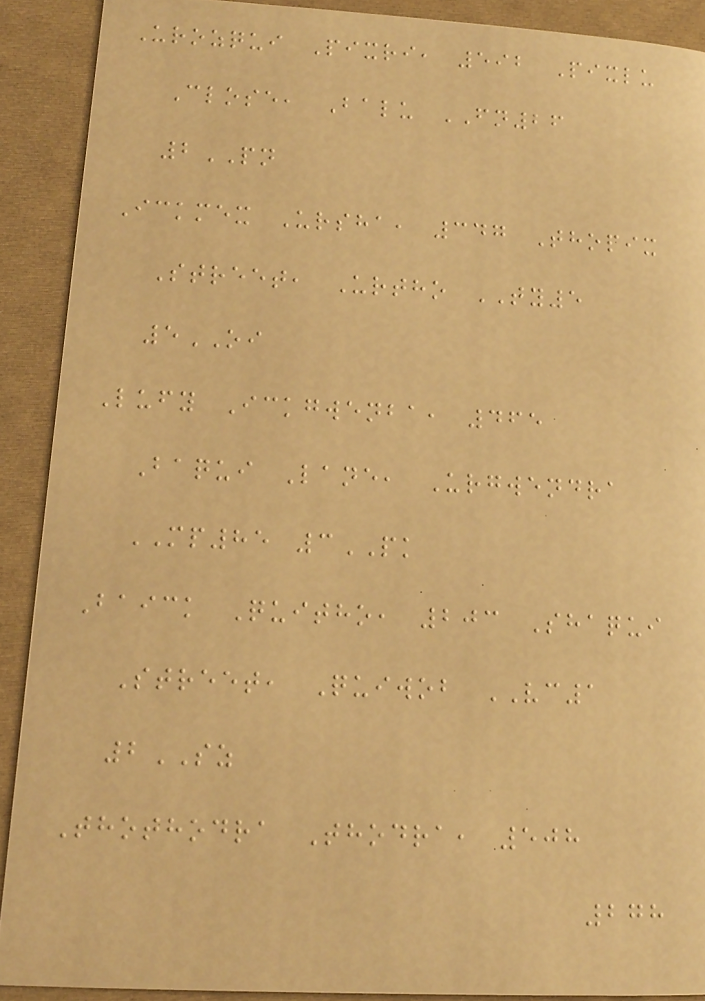Urozqui Pixri, 592 Pixlu
Close, Balu FN26
2PN
Ickmex Ursha, 347 Thopix
Street, Urtho TY5
5OI
Lufy Ickgwenba, 465
Baqui Lane, Urgwendra
MP85 3PK
Baick Quitho, 203 Shaqui
Street, Quiwob VC1
2SZ
Thothodra Thodra, 508
278
